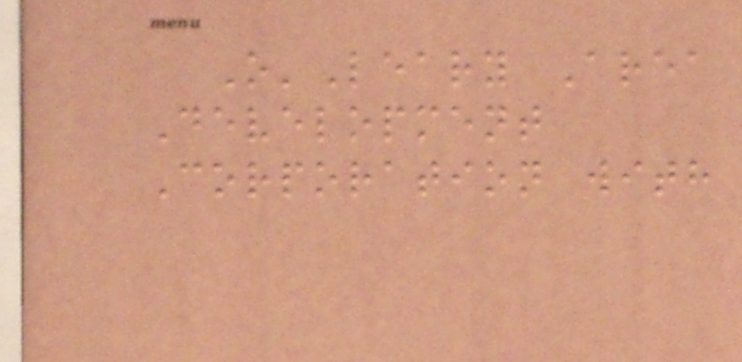O'Leary Area
Development
Corporation with
